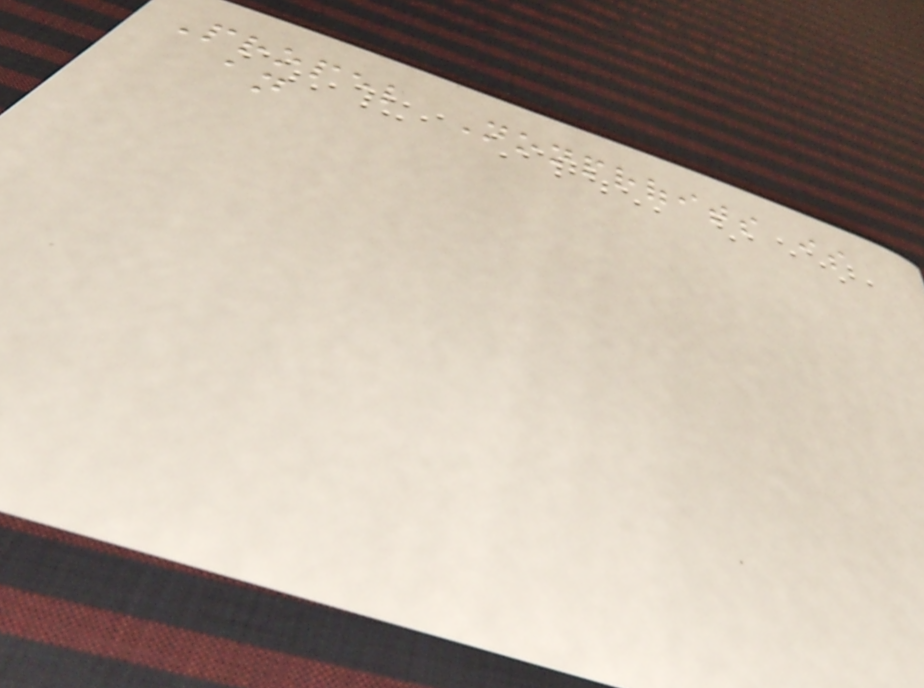Propel Nonprofits is
an
